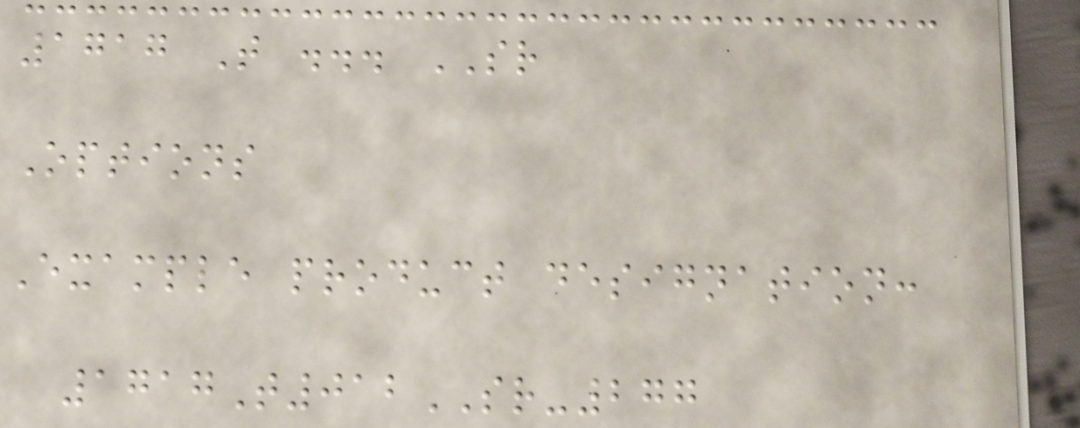1717 T ... SR
Options
Example product designation:
1717T012SR-277
